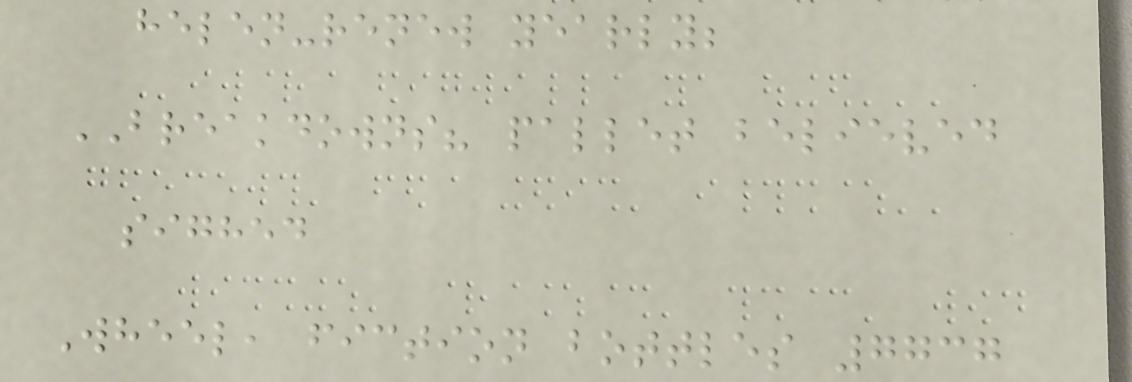helen-renew yearly;
BREAKDOWNS? pallet believed
sighed
Wheel, fiction bottles 7737
